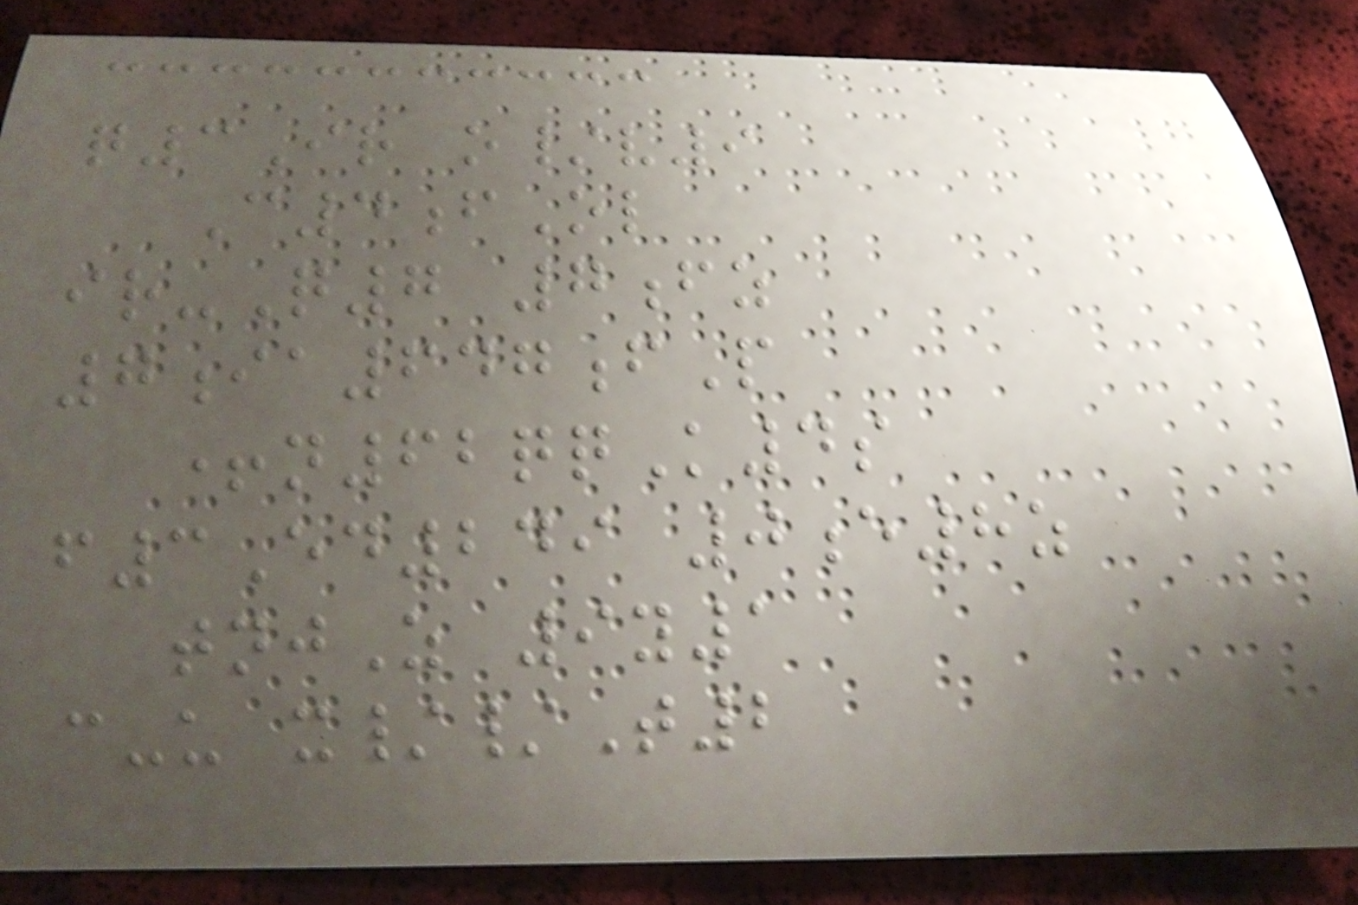q3Ir o/v9
C4fOl
ir-Q7 7fz
7ia647fP
+n62qqK4s
f3Ed249 0e8z
tnjZ 9y1
c-u x//T2
